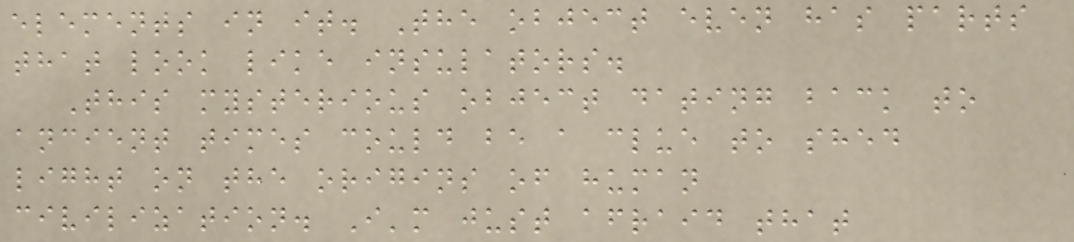elements in it. The object even has parts
that look like insulators.
This mysterious object dating back to
ancient times could be a clue to shed
light on the origins of human
civilization. I'm just afraid that
